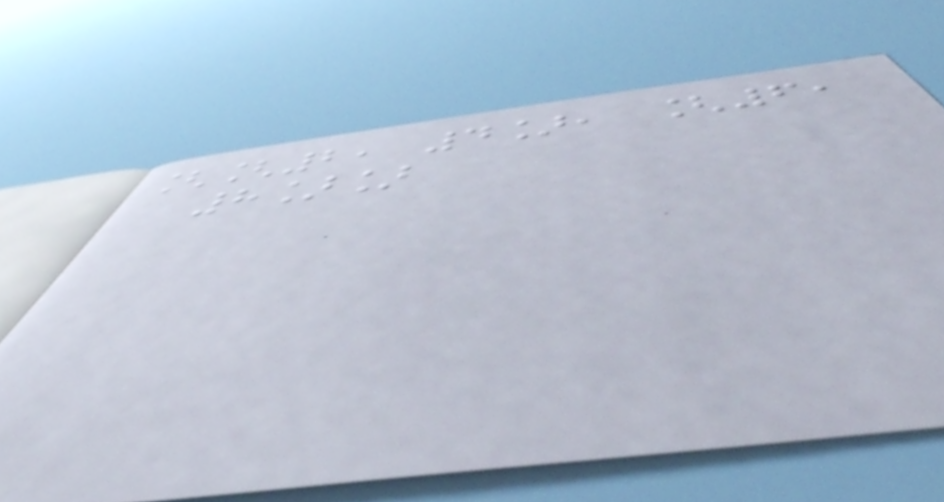[[2, 4], [6,
8]]
